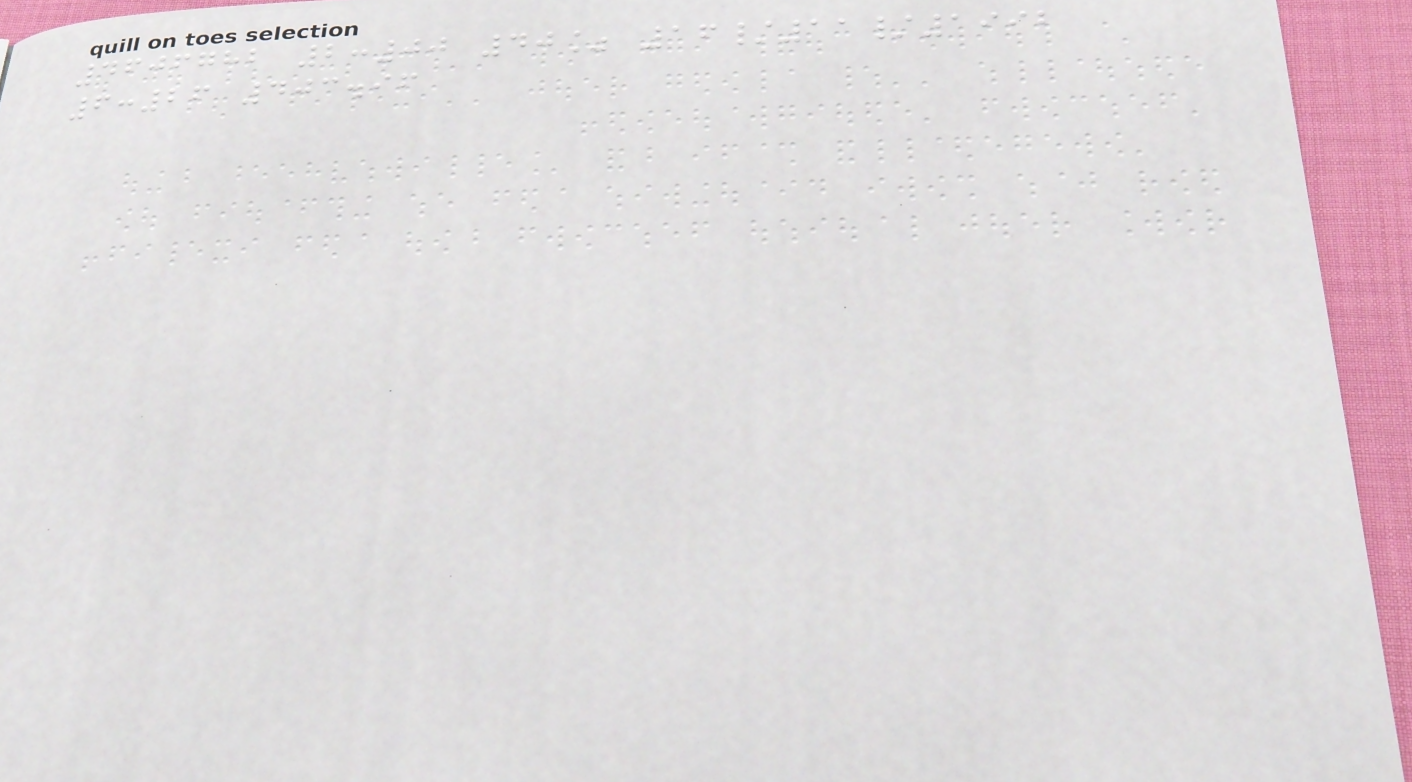4606782 2:00 40% 16/11/1992
6:26 403.96
